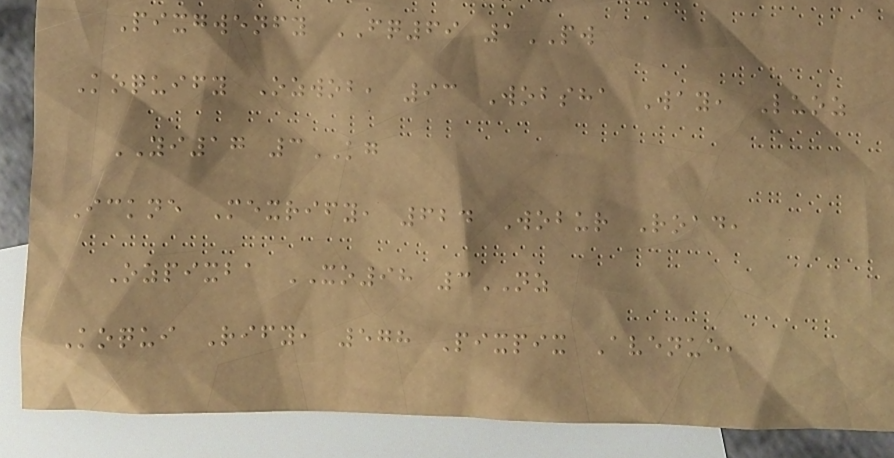Pixgwenfy FQ69 1PW
Koquify Ozwob, 93 Wobsha Way, Luoz
YI17 3KG
Ickne Mexrify, 624 Wobur Road,
Ozpixba XO98 3NZ
Koqui Rify, 578 Pixpix Avenue,
